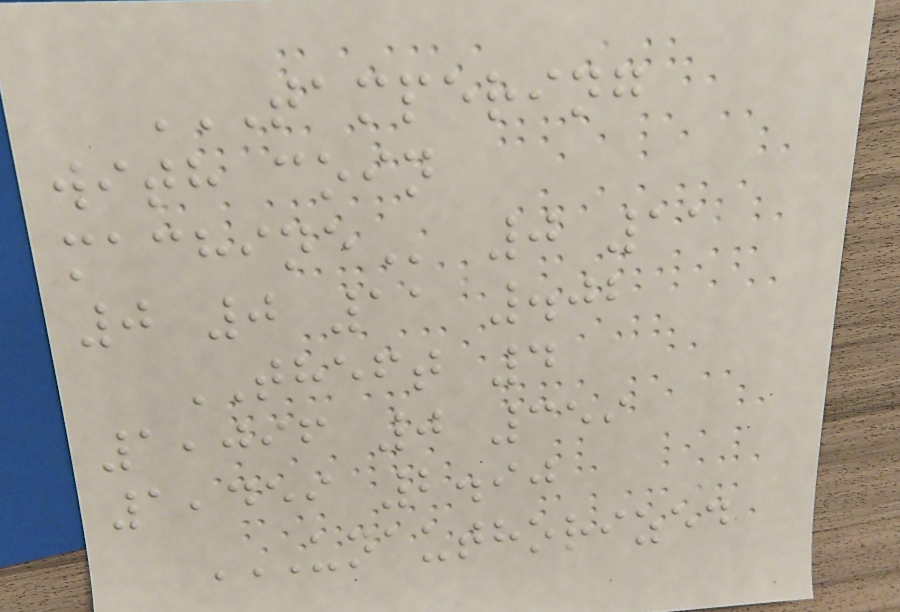TAMPERING
WITH COIN
MACHINE 0 11
0 0 11 .02
THEFT 4
1,096 0 359
1,459 2.90
UNAUTHORIZED
